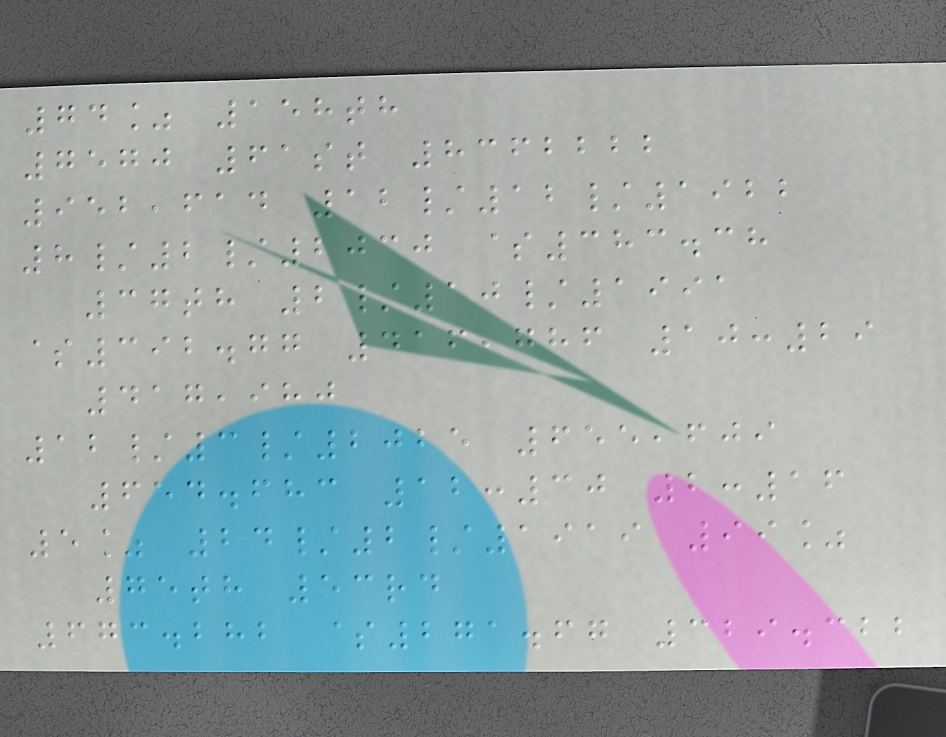74% 158th
7570 61st 8362222
952,614 12/12/1922
8/2/2030 $383.38
37th 2/10/1991
$392.77 416,786 10:29
417,980
12/3/2025 655,609
654.683 12:30 2:16
5% 24/2/1919 99%
75th 53rd
673.282 $271.67 329.322
